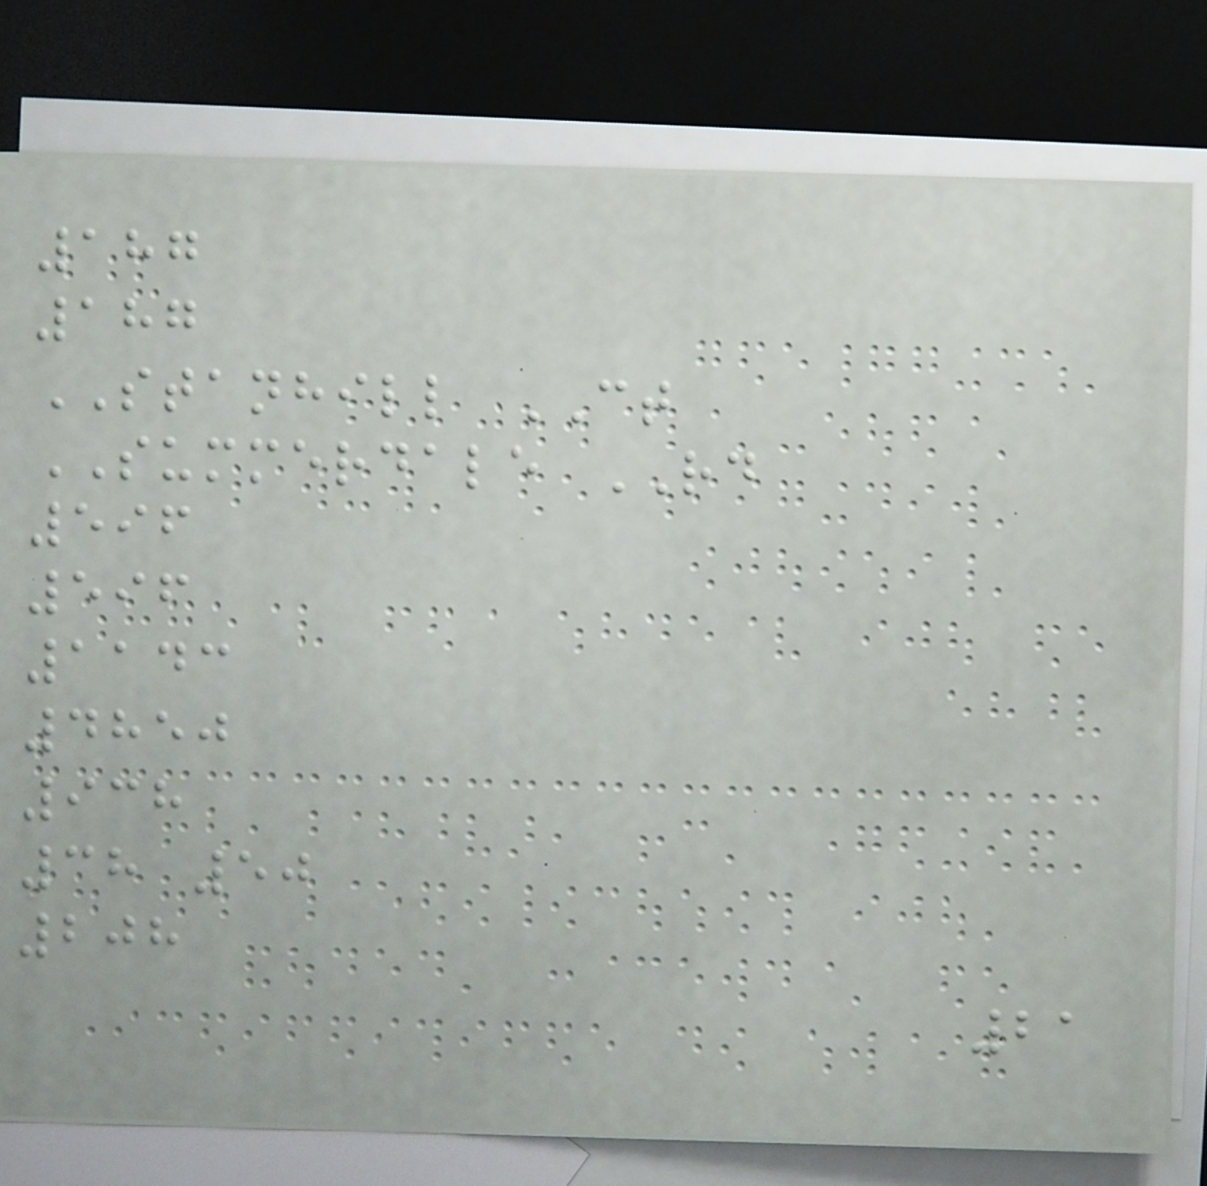187
187
STANHILL CT
SUMMERDALE RD
596
596
1143
4850
938
38 50
208
21
